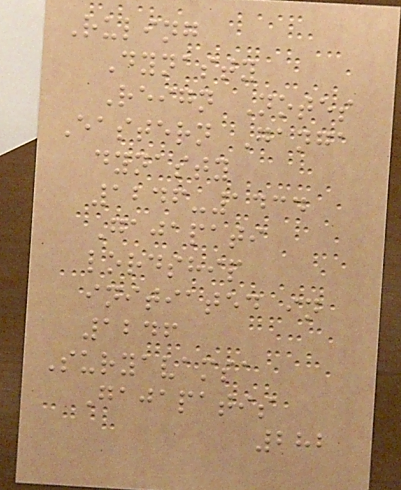Ruling
Dynasty
Reign Notes
Eastern Ganga
dynasty
1246-1434
Gajapati
lordship
initiated in
1246
Suryavamsa
Gajapatis
282
